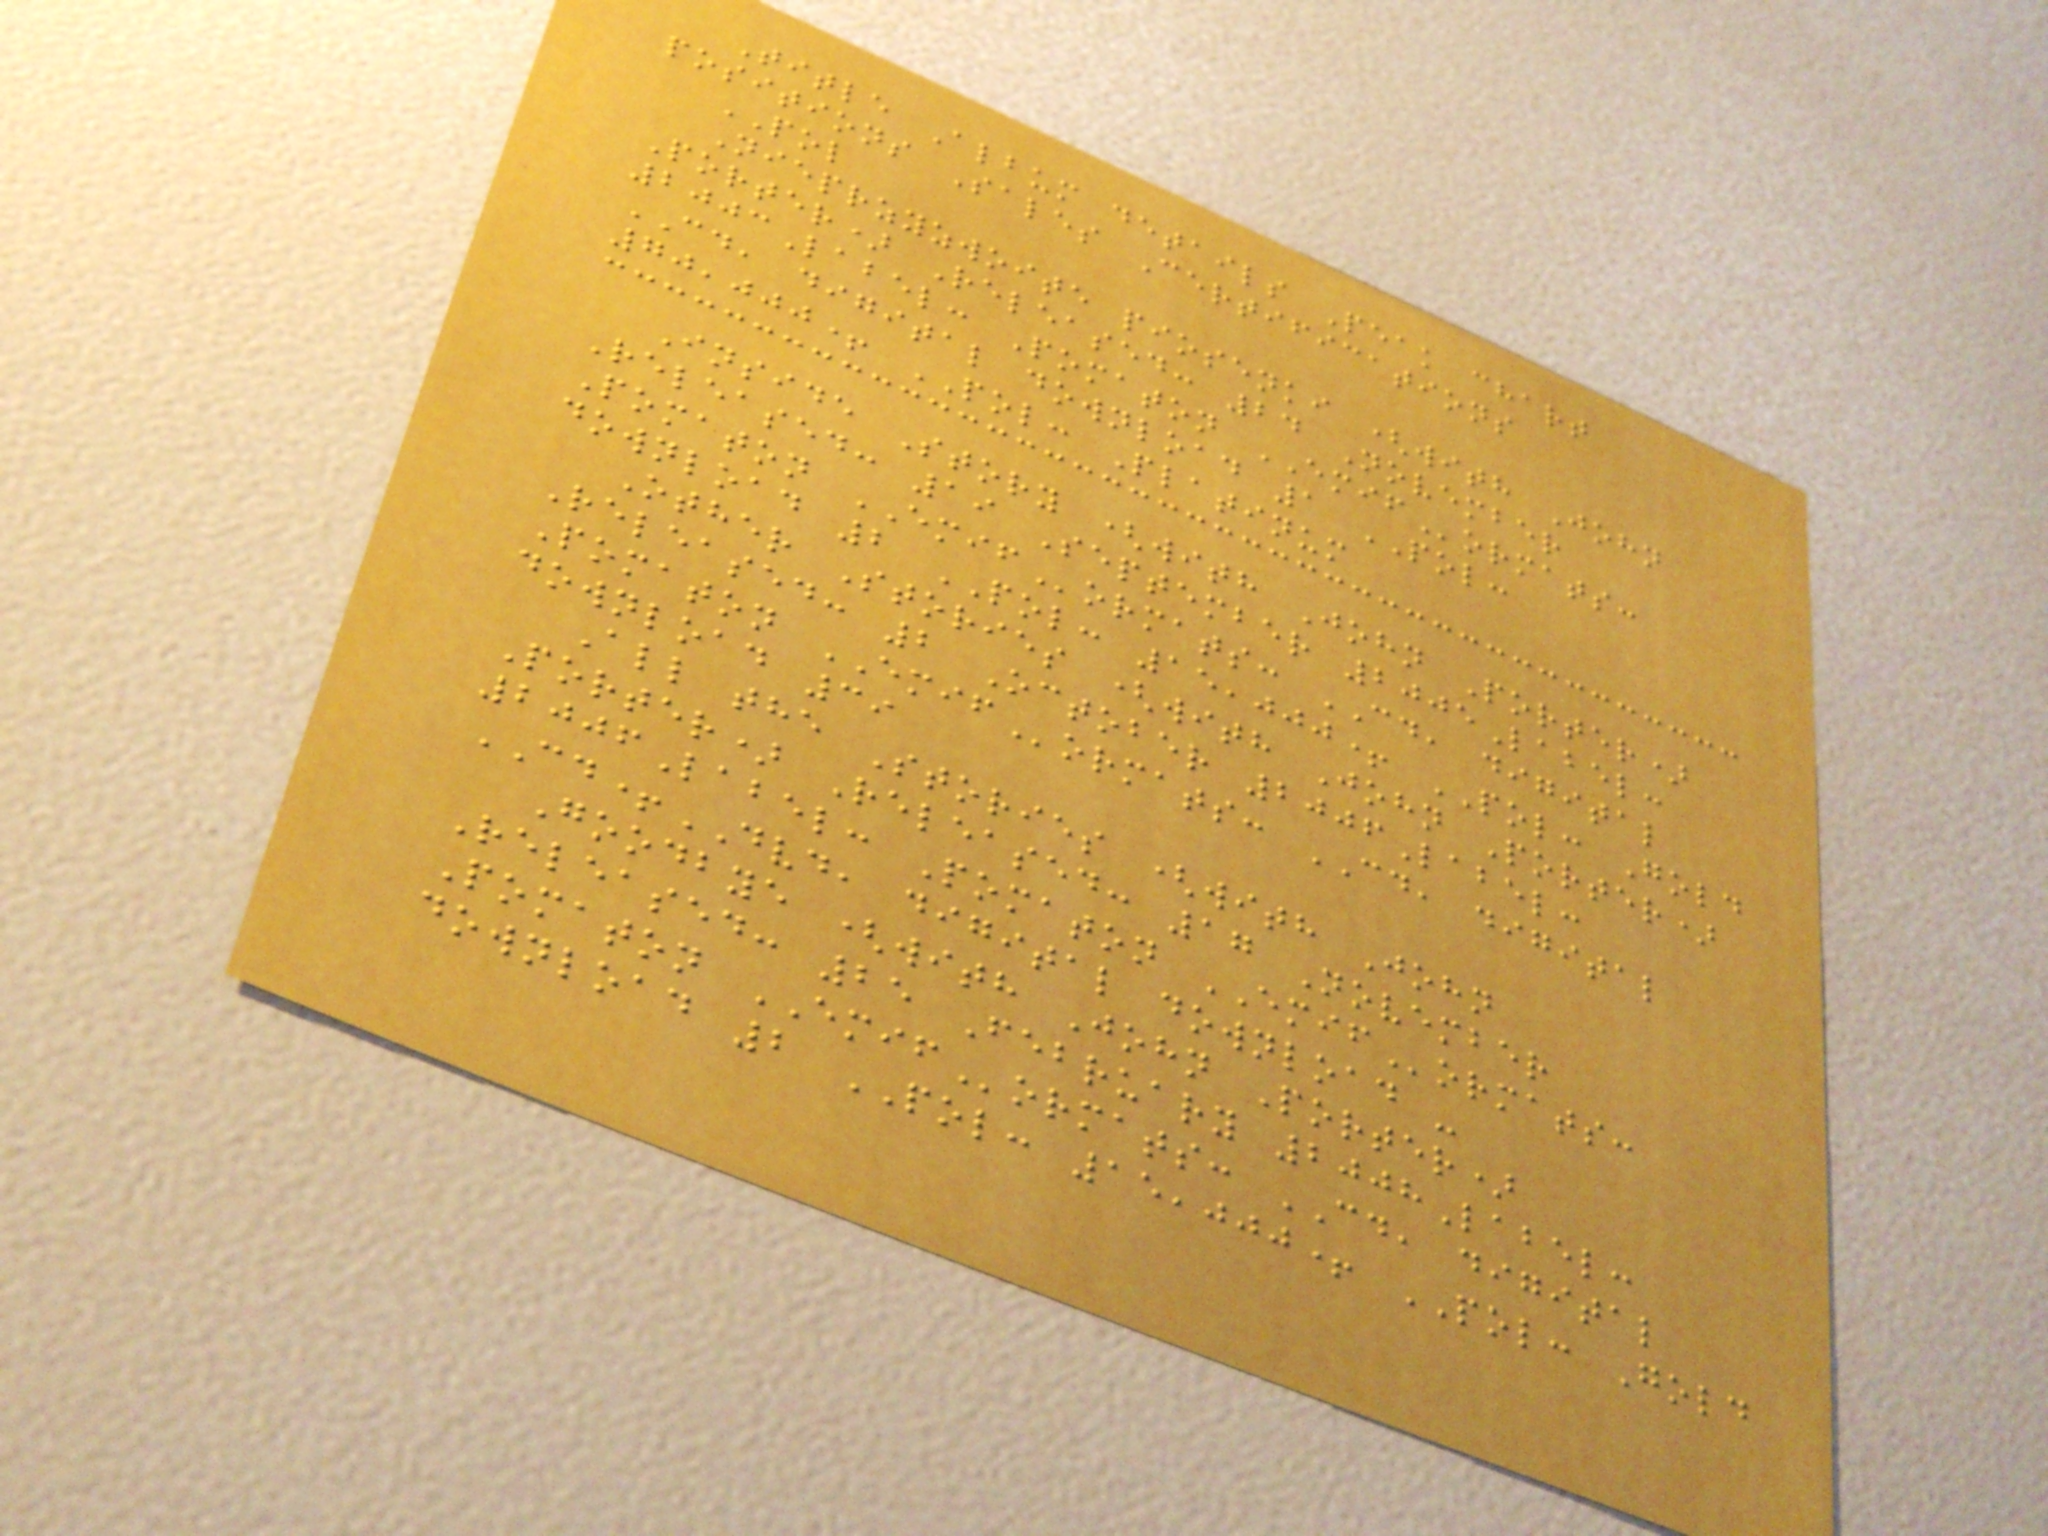Title Album details Peak chart
positions Sales Certifications
POL
Nieprzyzwoite piosenki (with John
Porter) Released: 24 November
2003Label: Pomaton EMIFormats:
CD, digital download 1 POL:
70,000+ POL: Platinum
Inside Story (with John Porter)
Released: 19 September 2005Label:
Pomaton EMIFormats: CD, digital
download 2 POL: 15,000+ POL: Gold
Other Stories (with John Porter)
Released: 2 October 2006Label:
Pomaton EMIFormats: CD, digital
download 39
All the Stories (with John
Porter) Released: 17 November
2006Label: Pomaton EMIFormats:
CD+DVD, digital download -
Goodbye (with John Porter)
Released: 25 February 2008Label:
Pomaton EMIFormats: CD, digital
download 2 POL: 15,000+ POL: Gold
